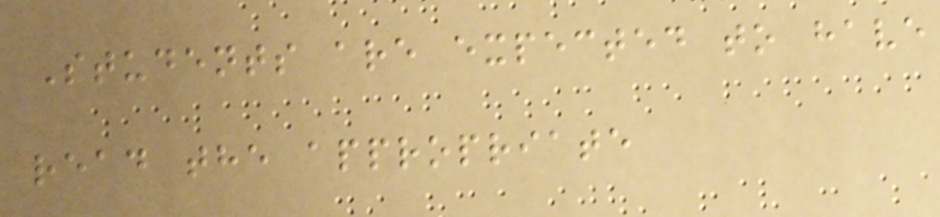Students are expected to have
read the appropriate
